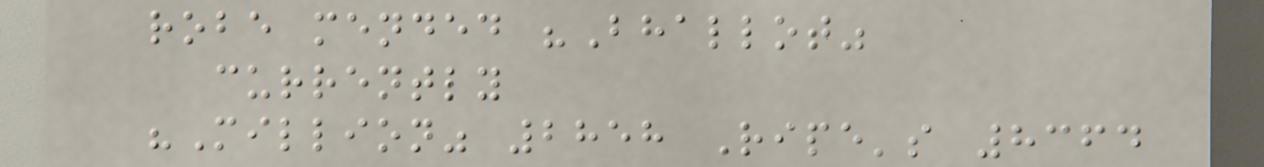robe mended "Bhallot"
currently
"Million" 2858 Ripe's 8364
